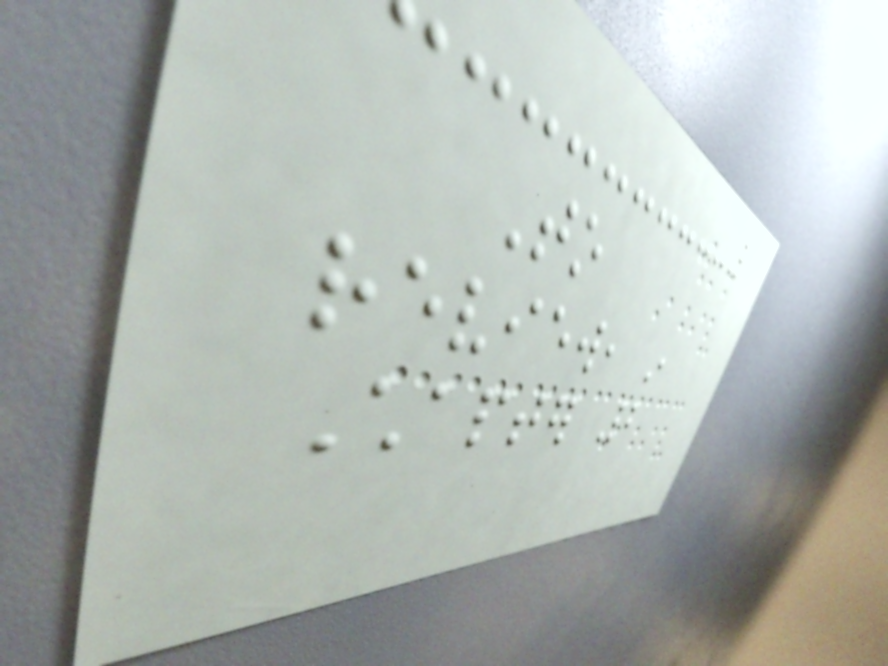To
review, in
Chapter 2
